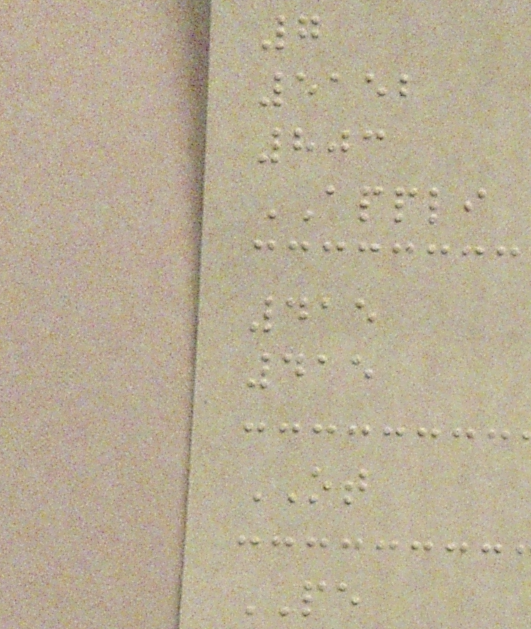7
5152
803
APPLI
415
415
OT
PE
